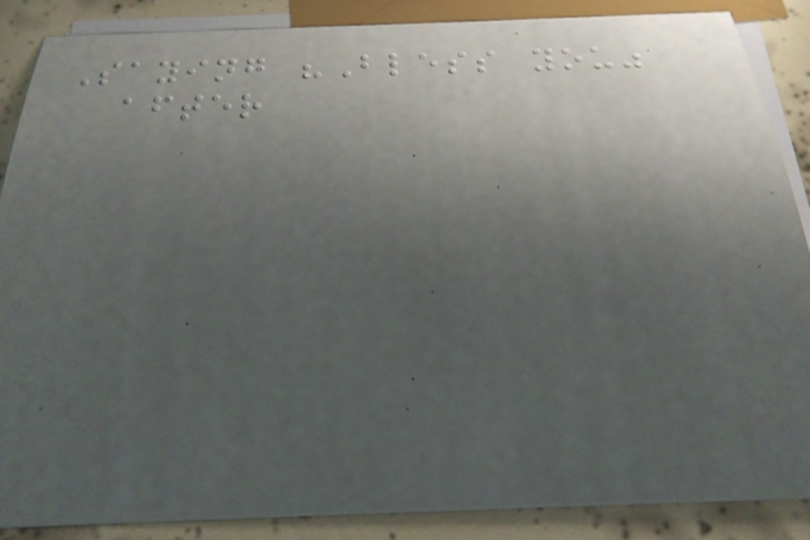Saying "Bless you"
after
